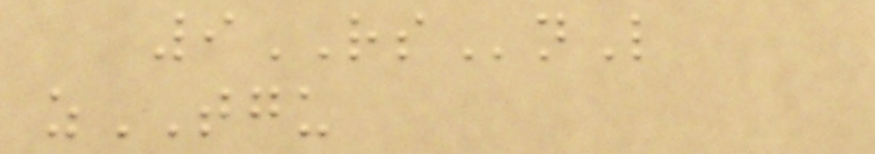9RSnL
zTGU
